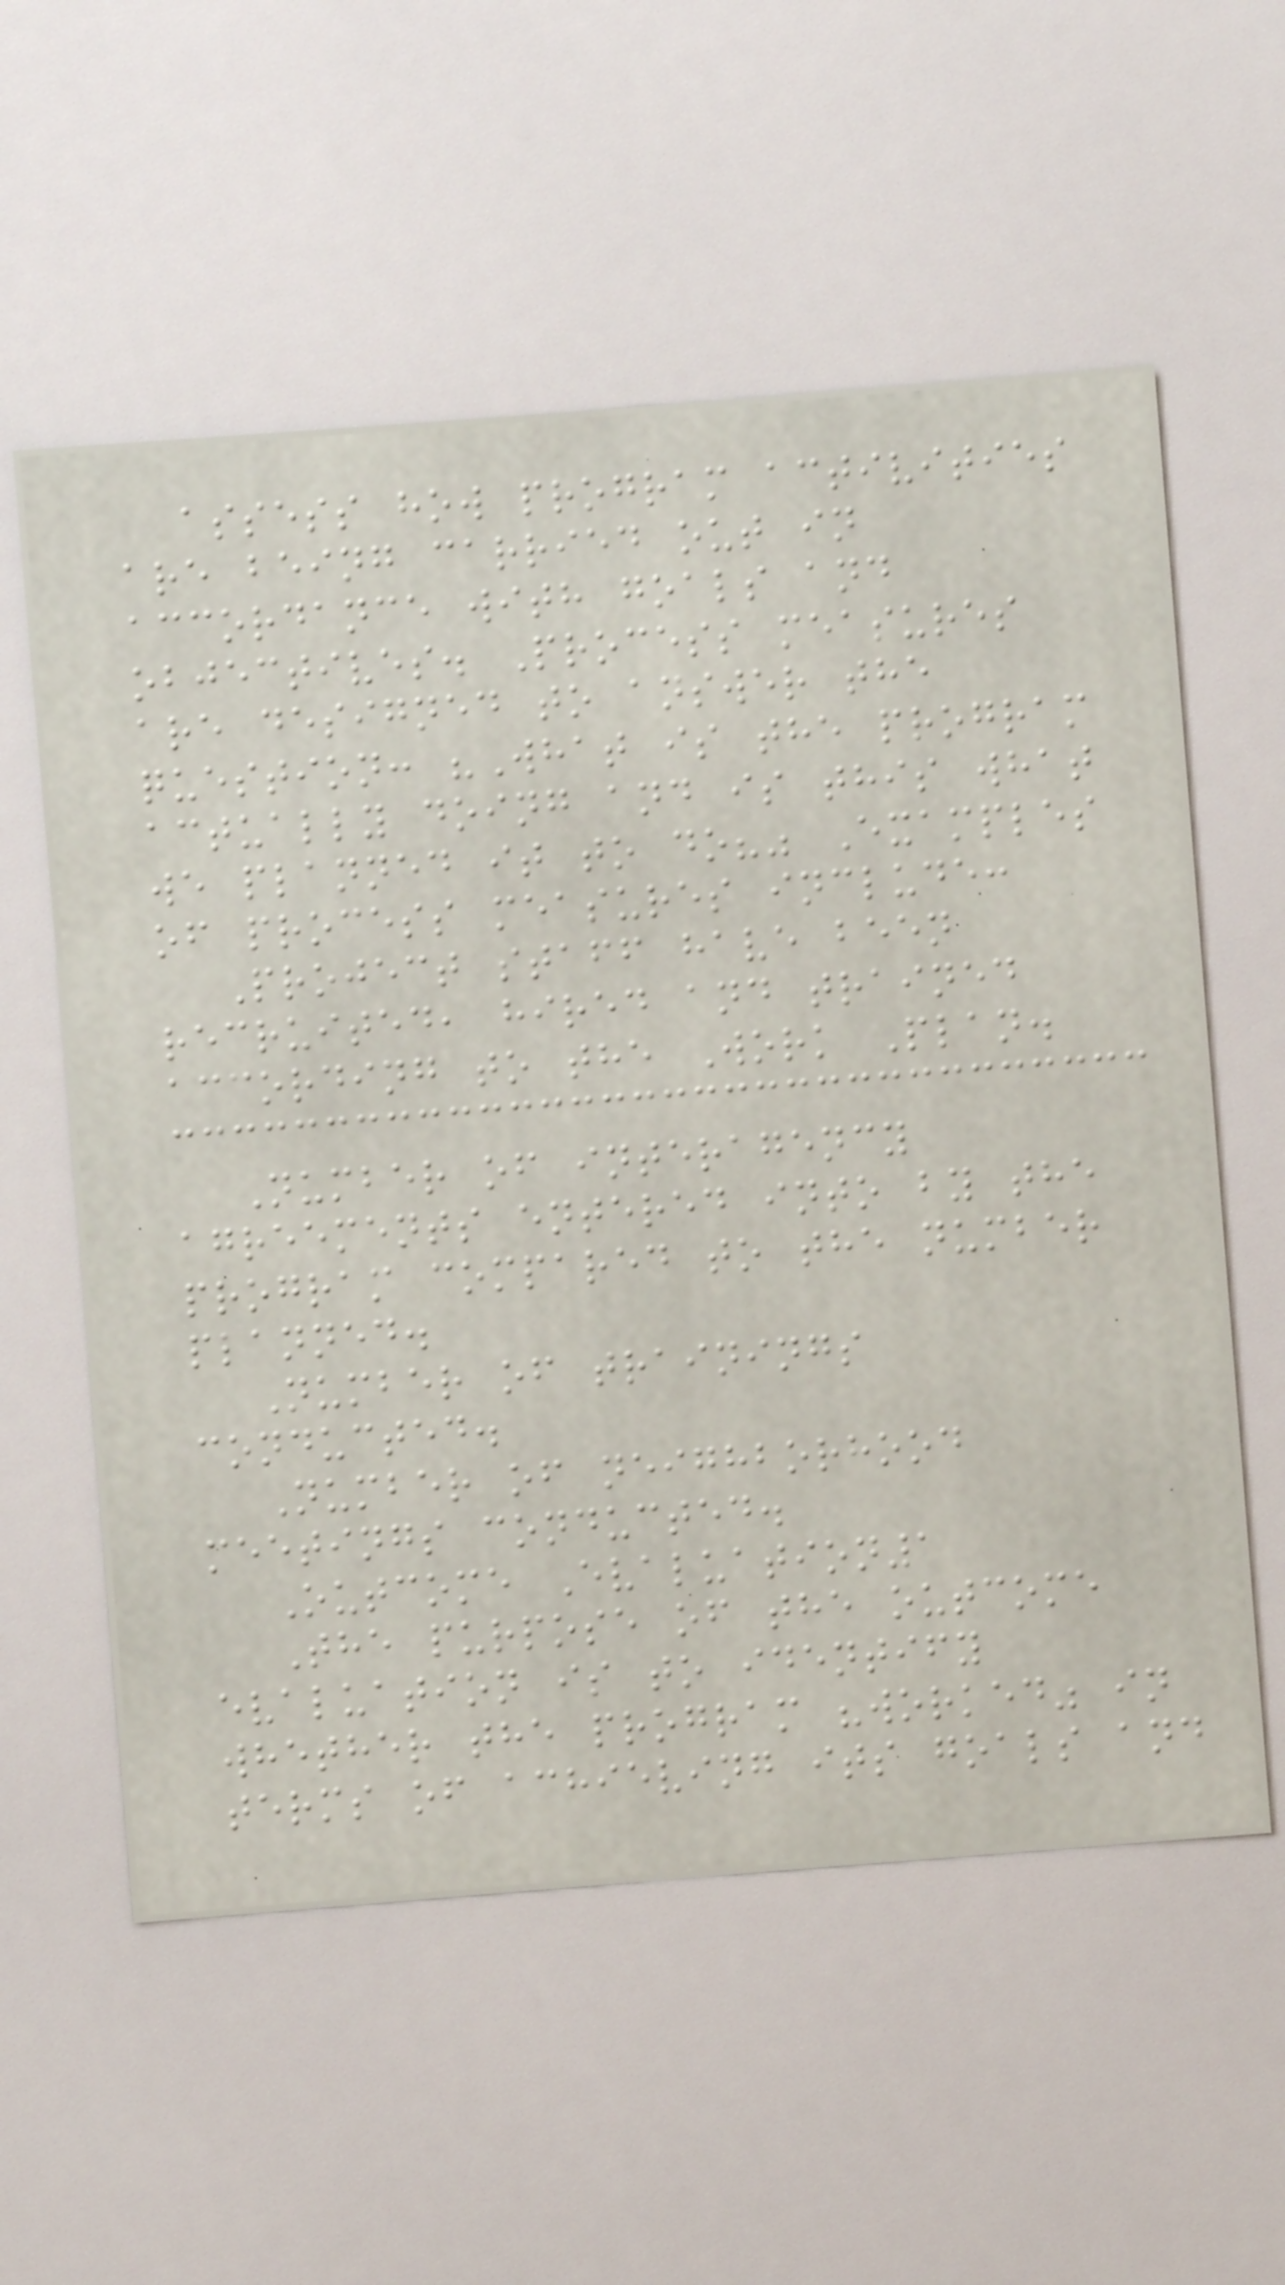assess how program activities
are being carried out in
accordance with goals and
objectives. Process measures
are designed to answer the
question: "What is the program
actually doing and is this what
we planned it to do?" Examples
of process measures include:
Project staff have been
recruited, hired and trained
according to the Work Plan.
Number of interagency
agreements entered into by the
program compared to the number
planned.
Number of trainings
conducted.
Number of neighborhood
meetings conducted.
Outcome Evaluation1
The purpose of the outcome
evaluation is to identify
whether the program "worked" in
terms of achieving its goals and
